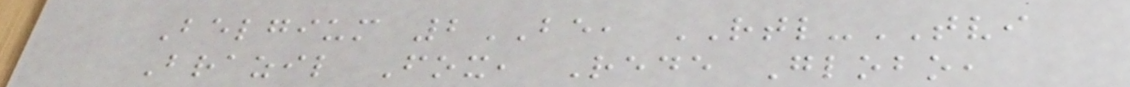Belgium 2BE, RTL-TVI
Brazil Fox, Rede Globo,
